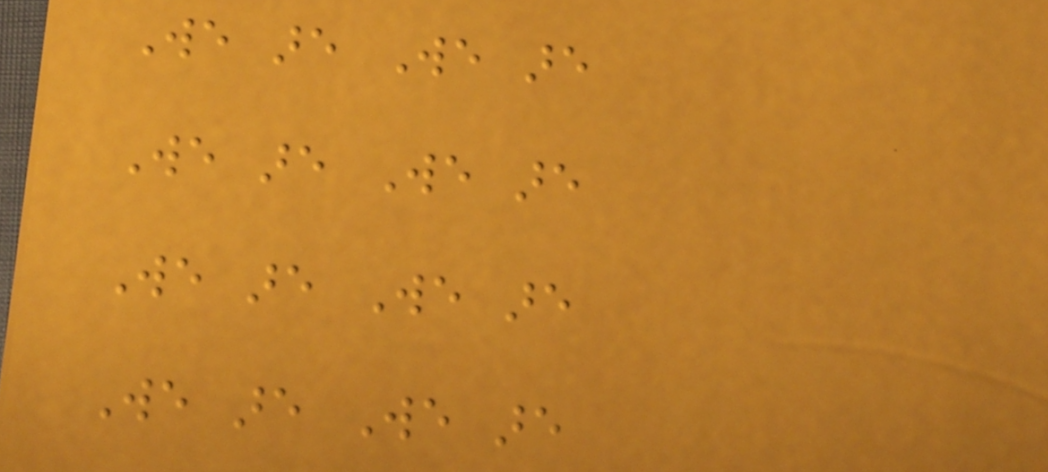We are We are
We are We are
We are We are
We are We are
